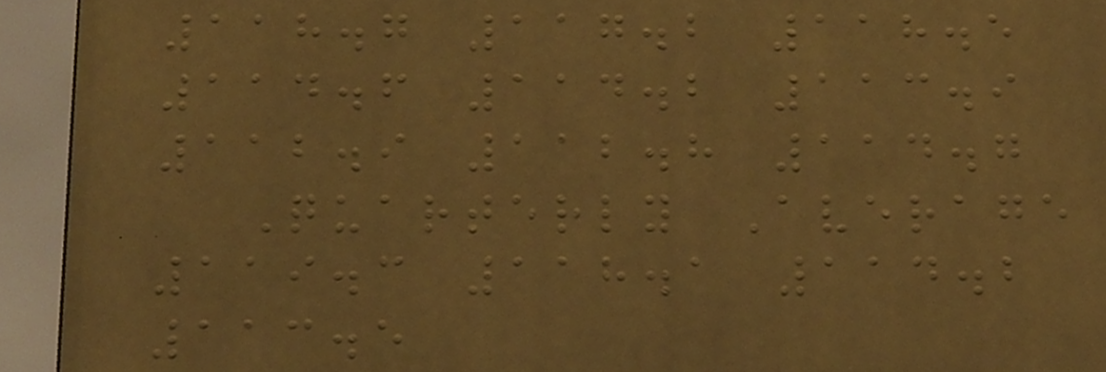118.7 117.2 118.5
114.6 114.2 113.9
112.9 112.8 114.7
Quarterly Average
119.3 118.1 114.2
113.5
